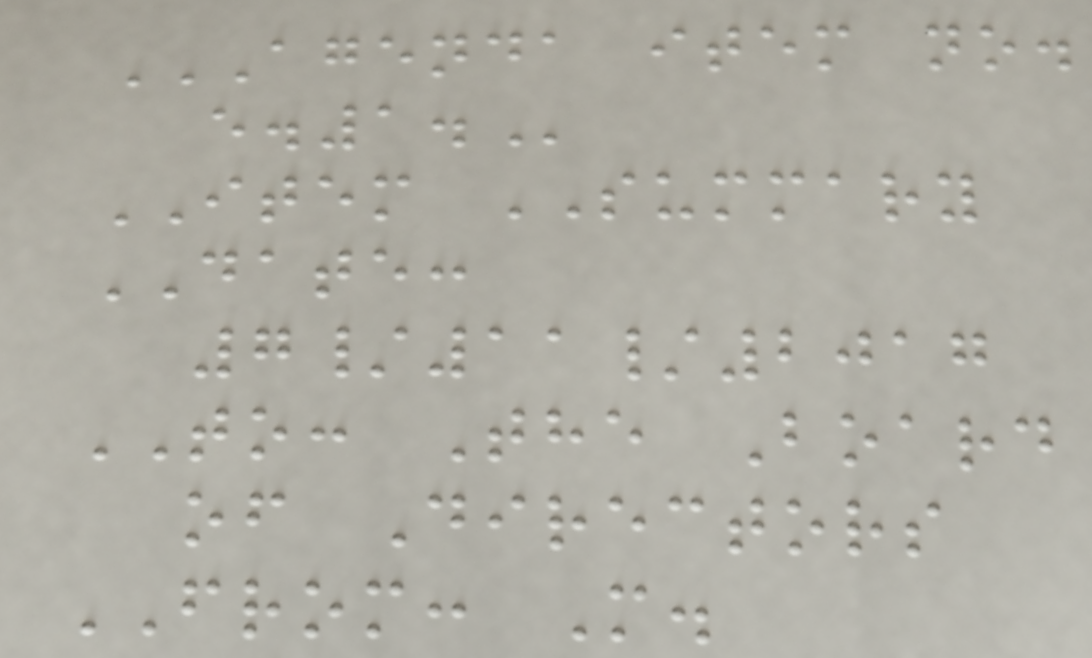AGENDA ITEM NO.
E.1.
ITEM SUMMARY
DATE:
7/11/2017
TO: The Board
of Directors
FROM: M.
